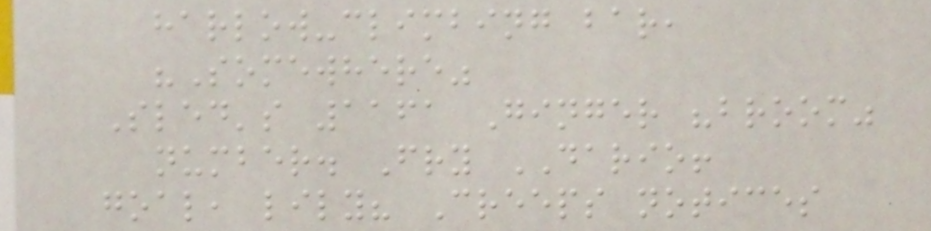harlow-climbing bar,
"Somewhere"
Sled's 1161 Ginger "broom"
number. Fry DARIO!
goal, lily? Creeps notices
